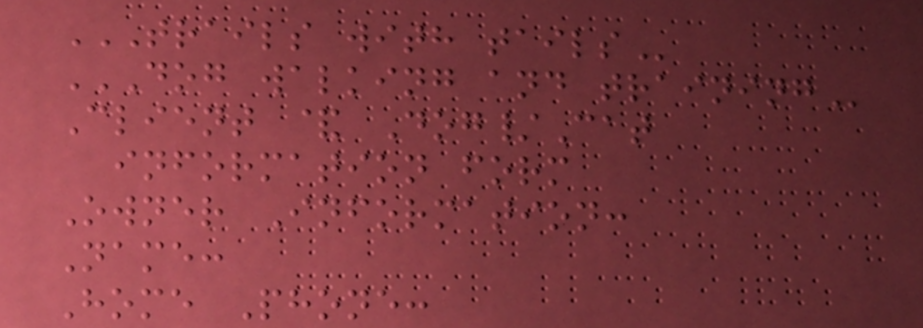TRAILS WITH TAILS
DOG WALKING AND TRAINING
Client & Dog/Cat
information form
Owner Information:
Name:
Home Phone:
